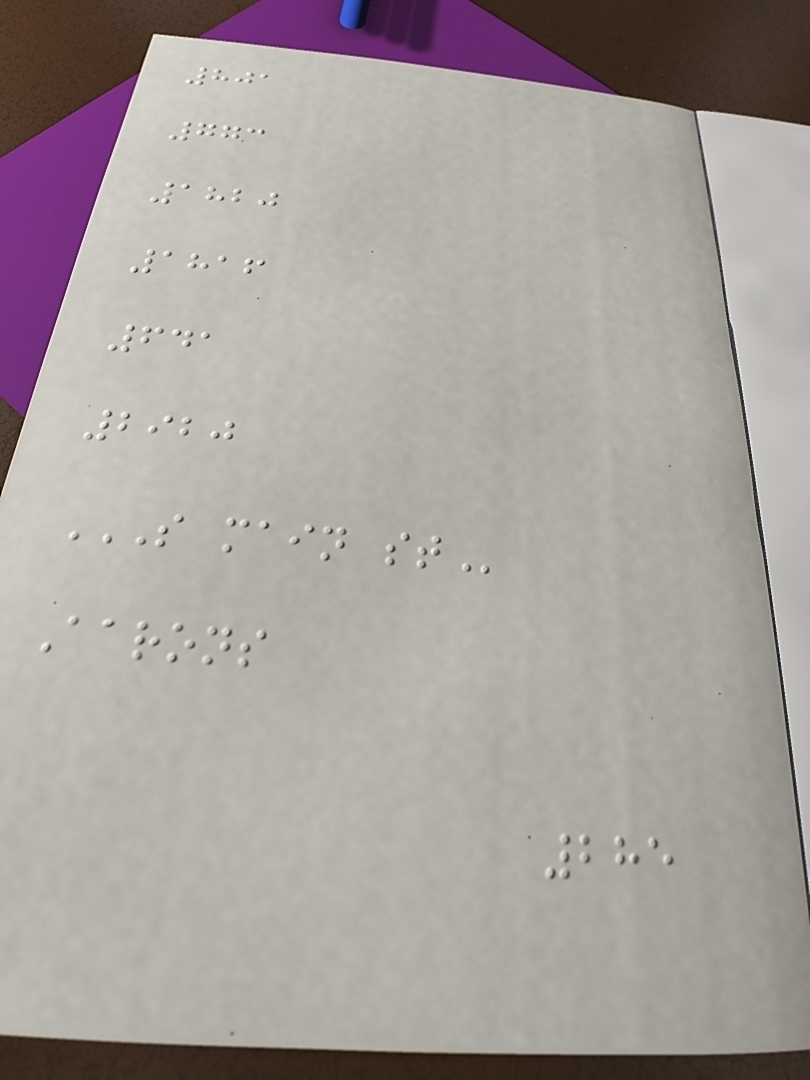801
773
1820
1816
641
2920
S MAIN ST
Aarons
285
